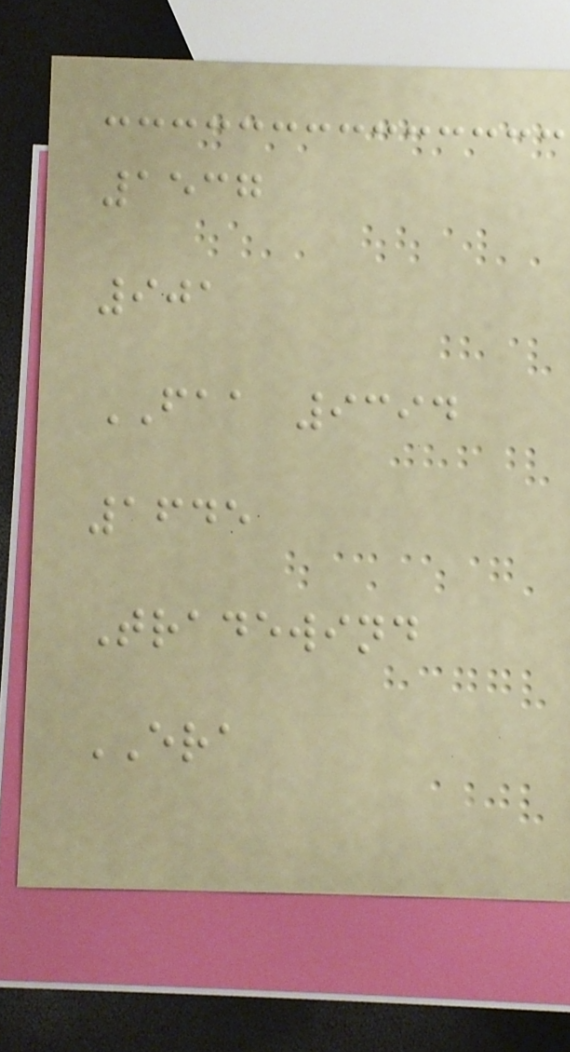1537
901
FAA 9394
1645
Tradewind
ERA
